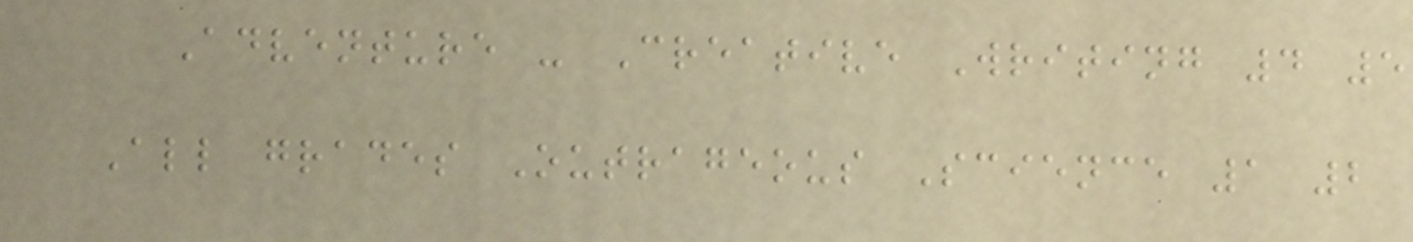Adventure - Creative Writing 4 5
All grades Outrageous Science 1 2
